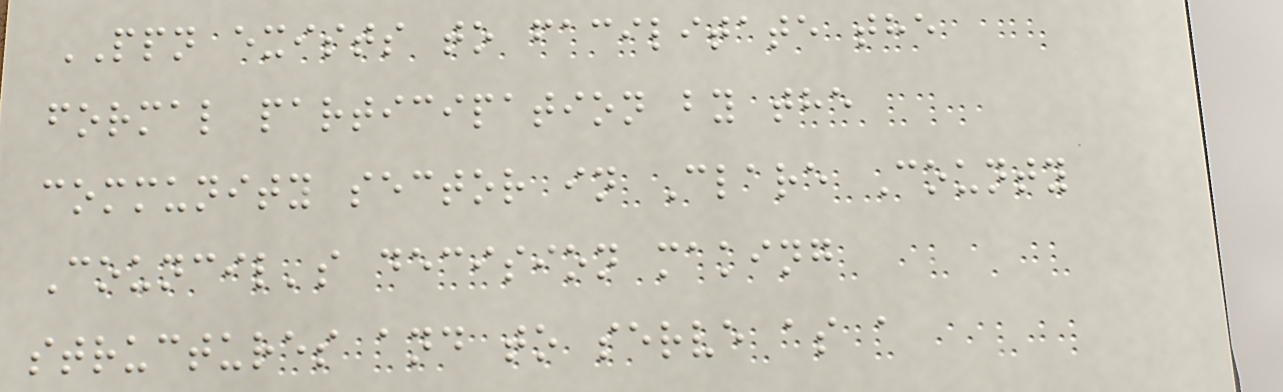PPN exists to facilitate the
formal participation by the
community sector in Clare County
Council's decision making
structures and to serve as a
